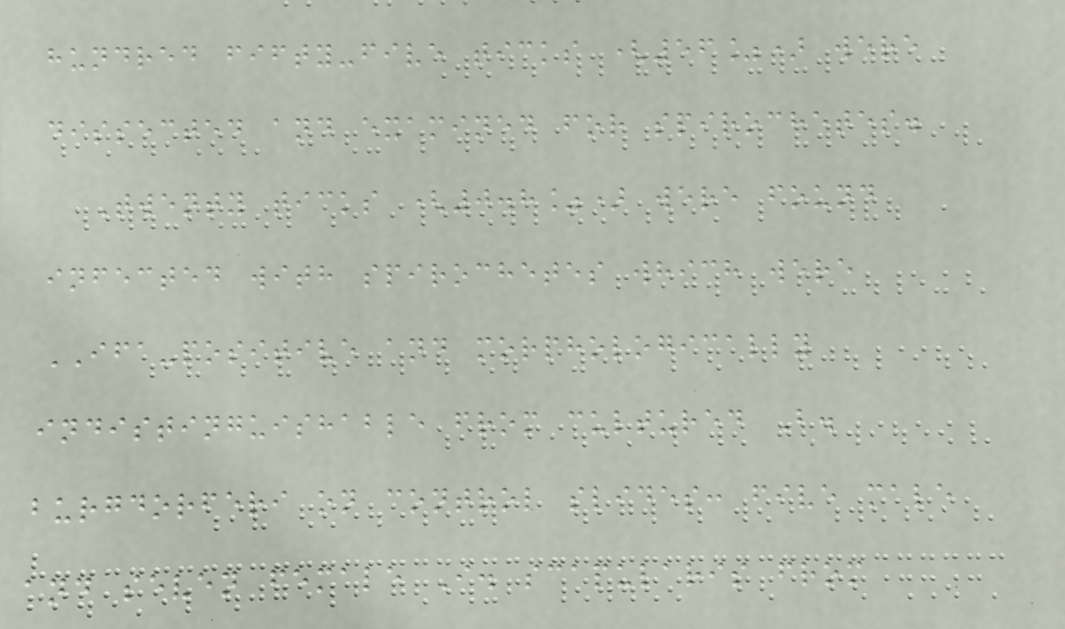hundred fifty-five ticks (56%) were
dissected and examined for spirochetes.
Twenty ticks (0.8%) were found
infected with spirochetes which were
IFA-positive and morphologically
indistinguishable from cultured B.
burgdorferi on control slides: five male
and seven female I. scapularis from
